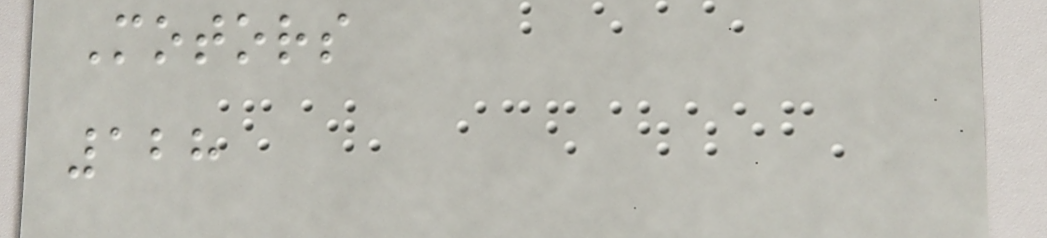Motors
128
